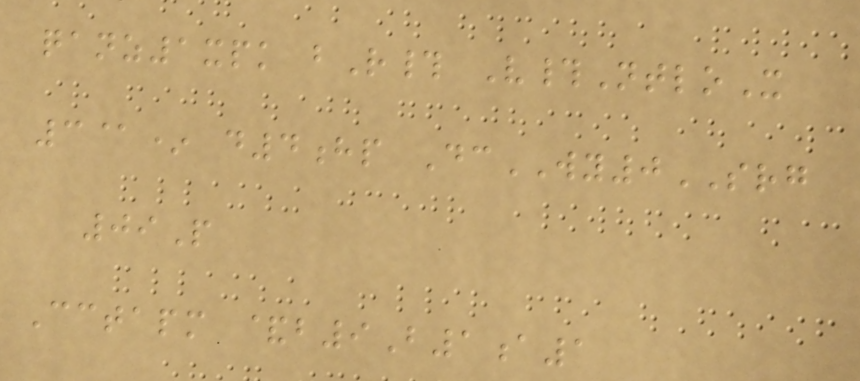qanz1xpk bR# V#NtloX
3@* d4hp DcWY0SRG
09P
Cctapm &b9B1a1
